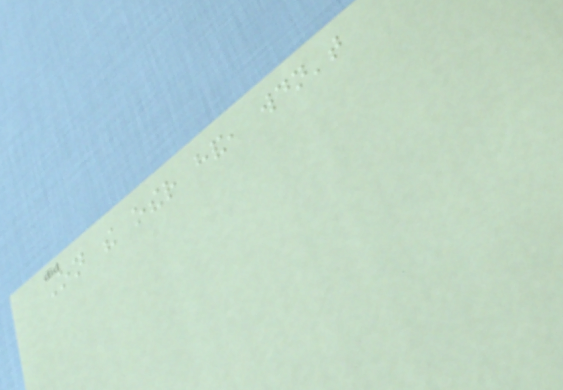On the other hand, wouldn't
